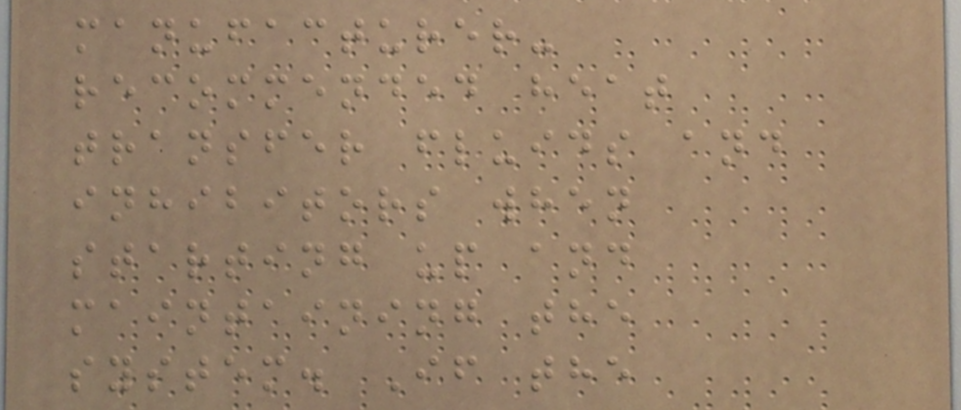manufacturer-
recommended heat
transfer fluids and
inhibitors when
starting up and
maintaining the
system. If the
